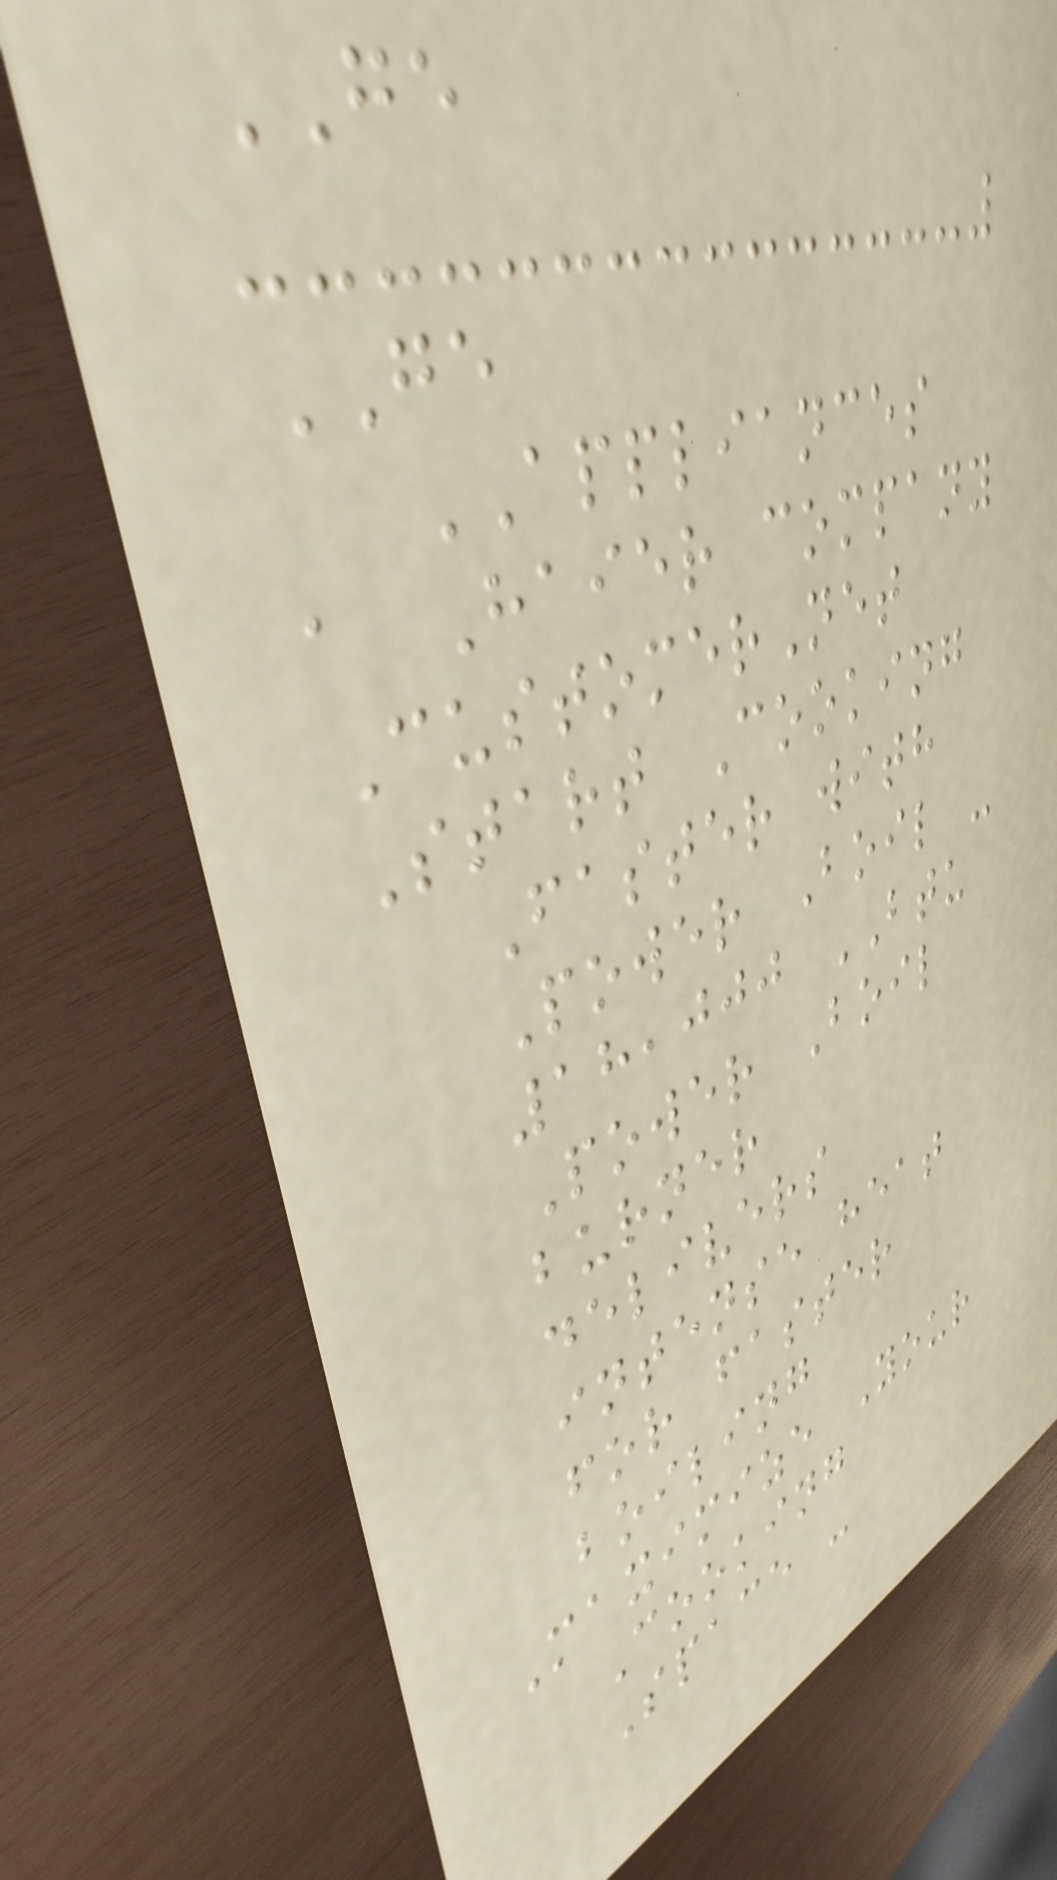GE
GE
APPLIANCES
a Haier company
CustomerNet
Start Cooking
Faster with
Power Boil -
18,000 BTU
Power Boil
burner
delivers
intense heat
for faster
boiling
Maximize Your
Cooking
Space -
